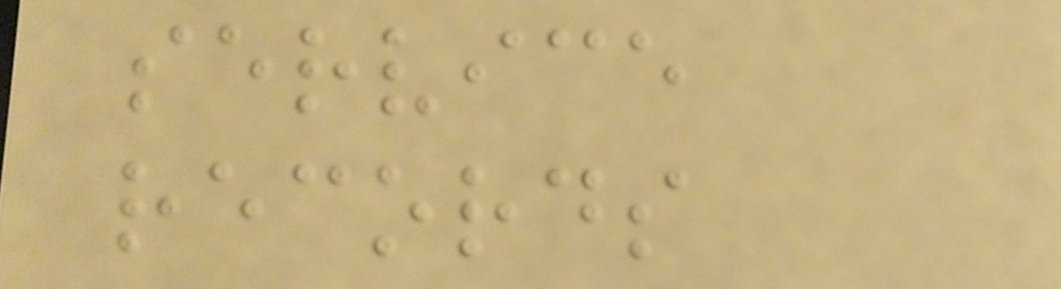service
records
